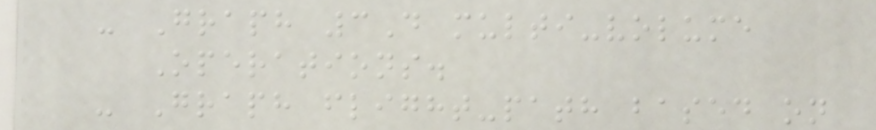- Graph 3D multi-volume
Operations.
- Graph flight-path based on
